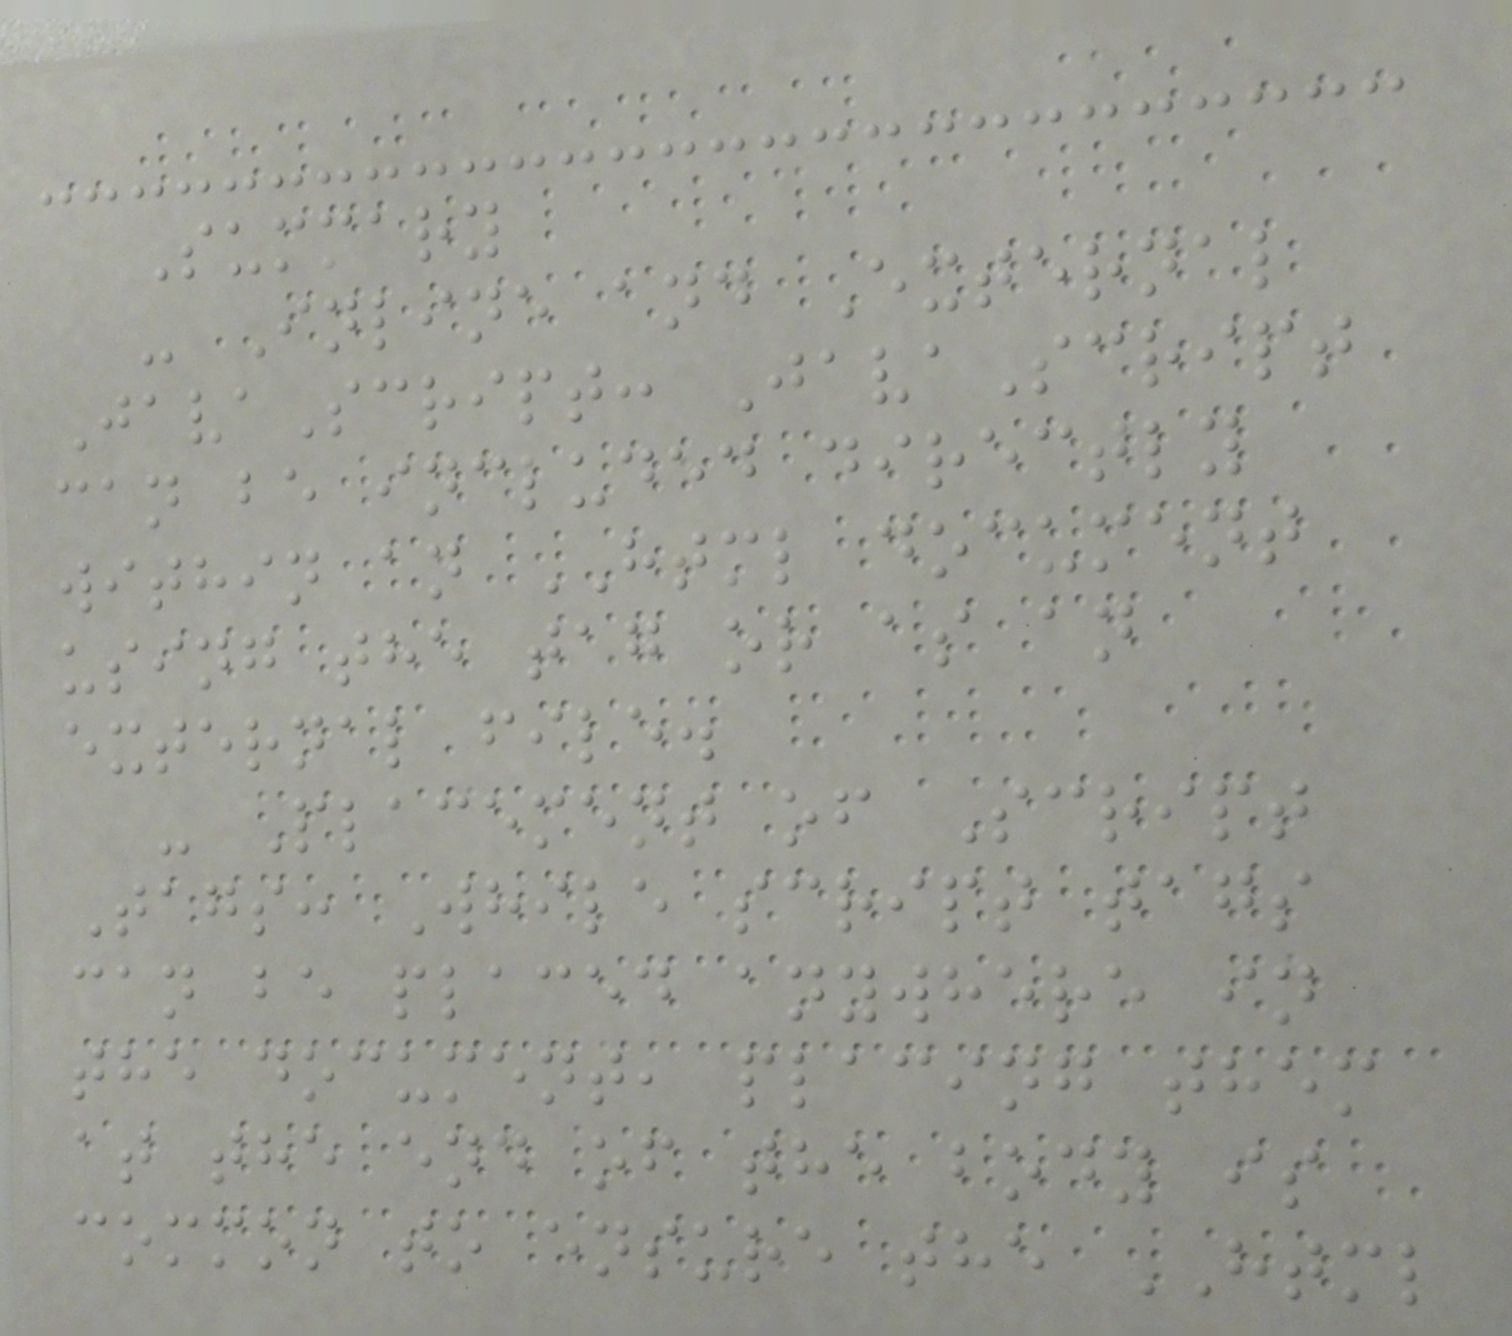Summary
- Inline and External
JavaScript: JavaScript
can be included directly
within an HTML document
using the tag or as an
external file.
- Placement of Script
Tags: While script tags
can be placed anywhere in
the document, placing them
at the end of the body is
common to ensure the HTML
